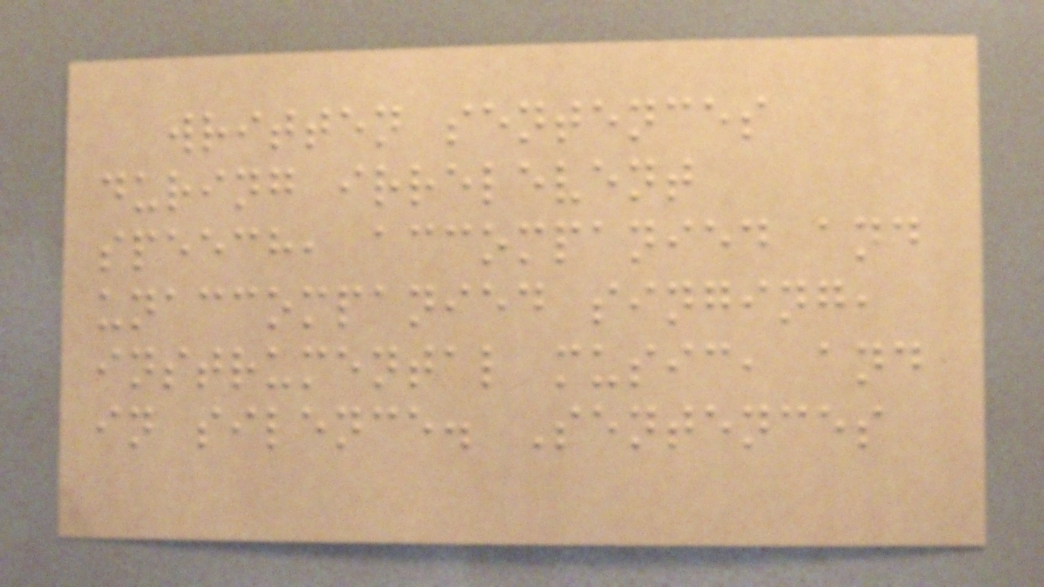written sentences
during irrelevent
speech, accompanied and
unaccompanied singing,
instrumental music, and
in silence. Sentences
